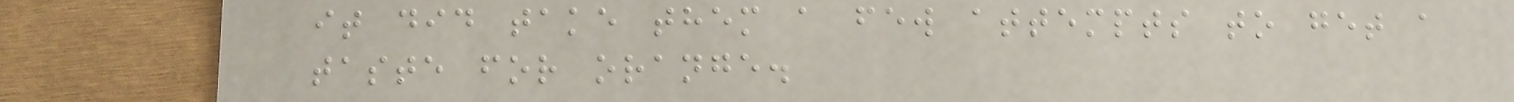it did take them a few attempts to get a
taste for orange.
